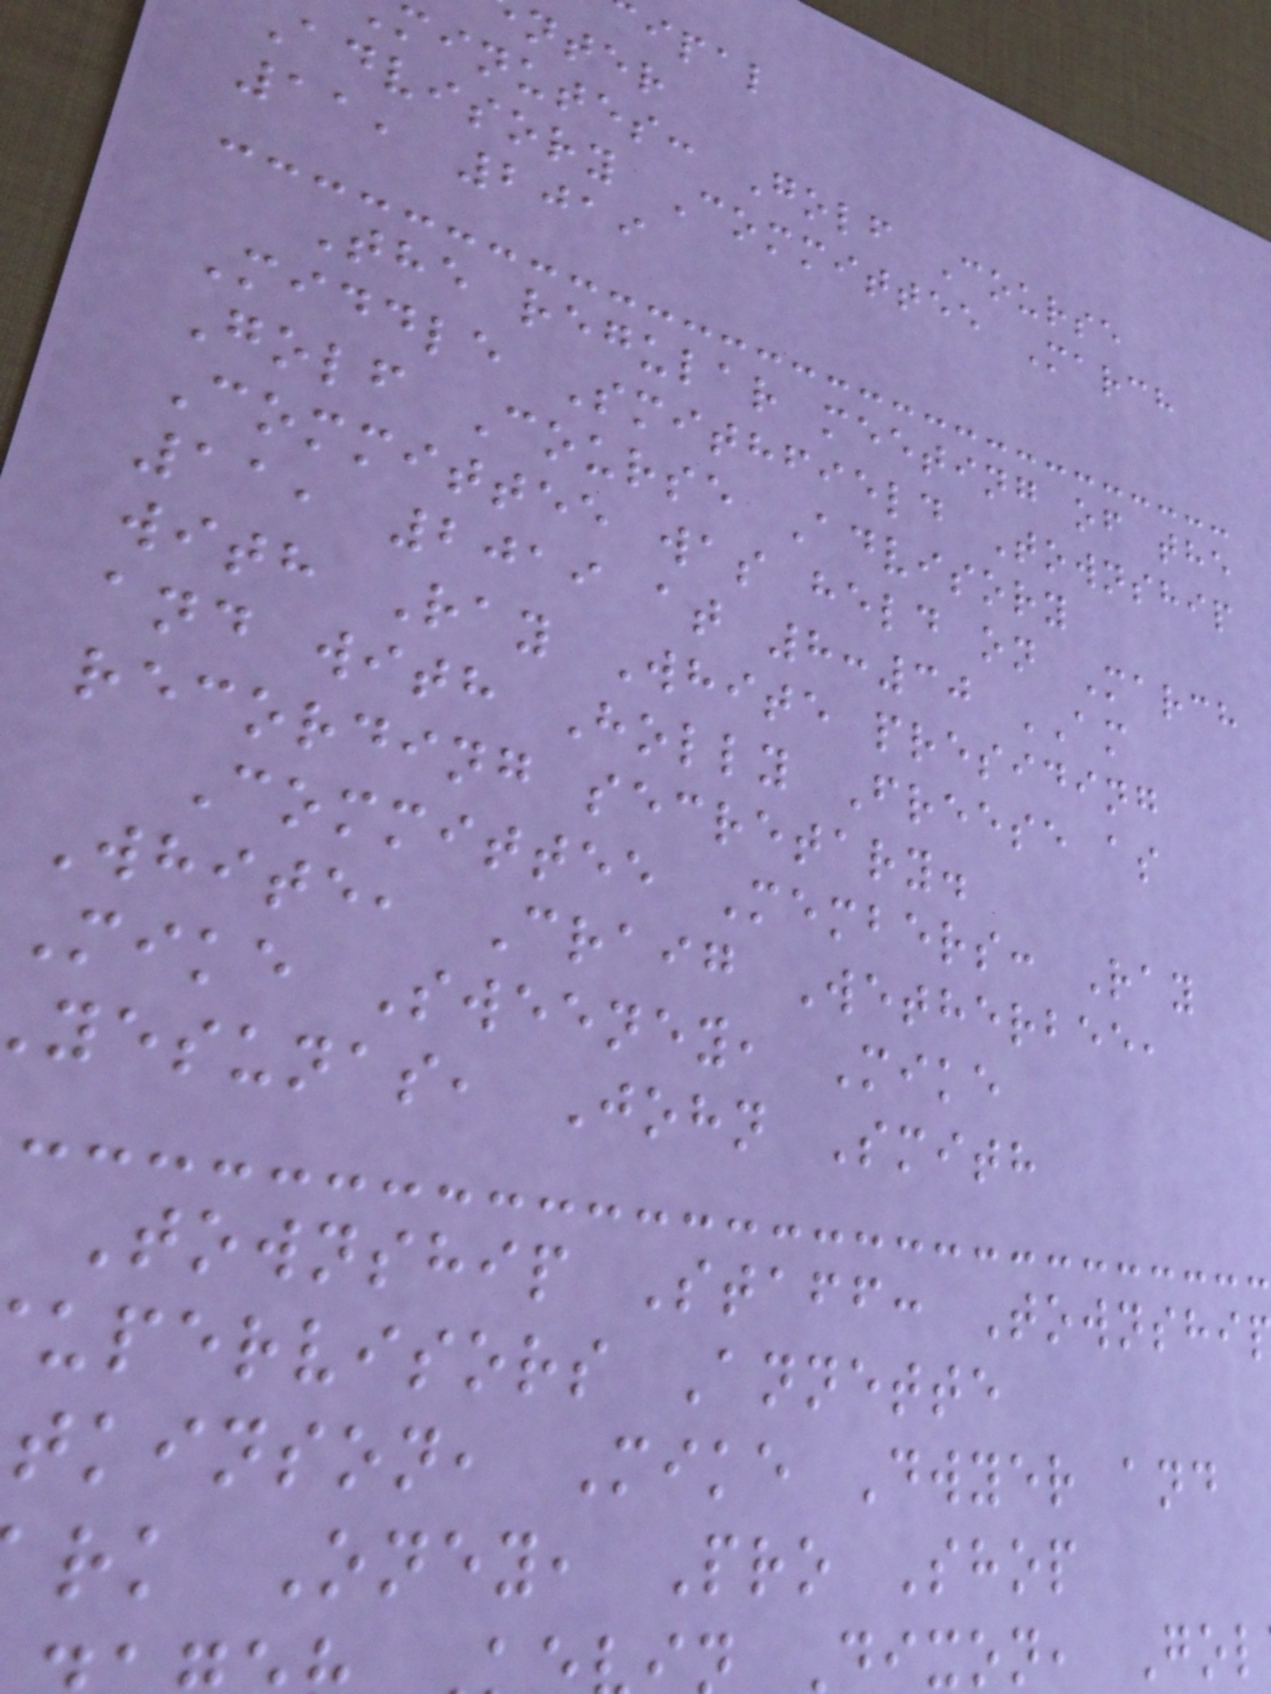ipal
nter
minutes: Golf Course
advisory Committee March
11, 2019
The regular meeting of the
Middle Smithfield Township
Golf Course Advisory
Committee was held on March
11, 2019 at 8:30 AM
with Ray White presiding
and with Holly Freese as
recording secretary.
Committee Members: Ray
White, Craig Wetherbee,
Mike Sweeney, Mike
yesunas, John Smith
Township Staff: Townshi
upervisors Annette
tkinson, Mike Dwyer and
rk Oney, Pro Shop
Dixon, Gol
